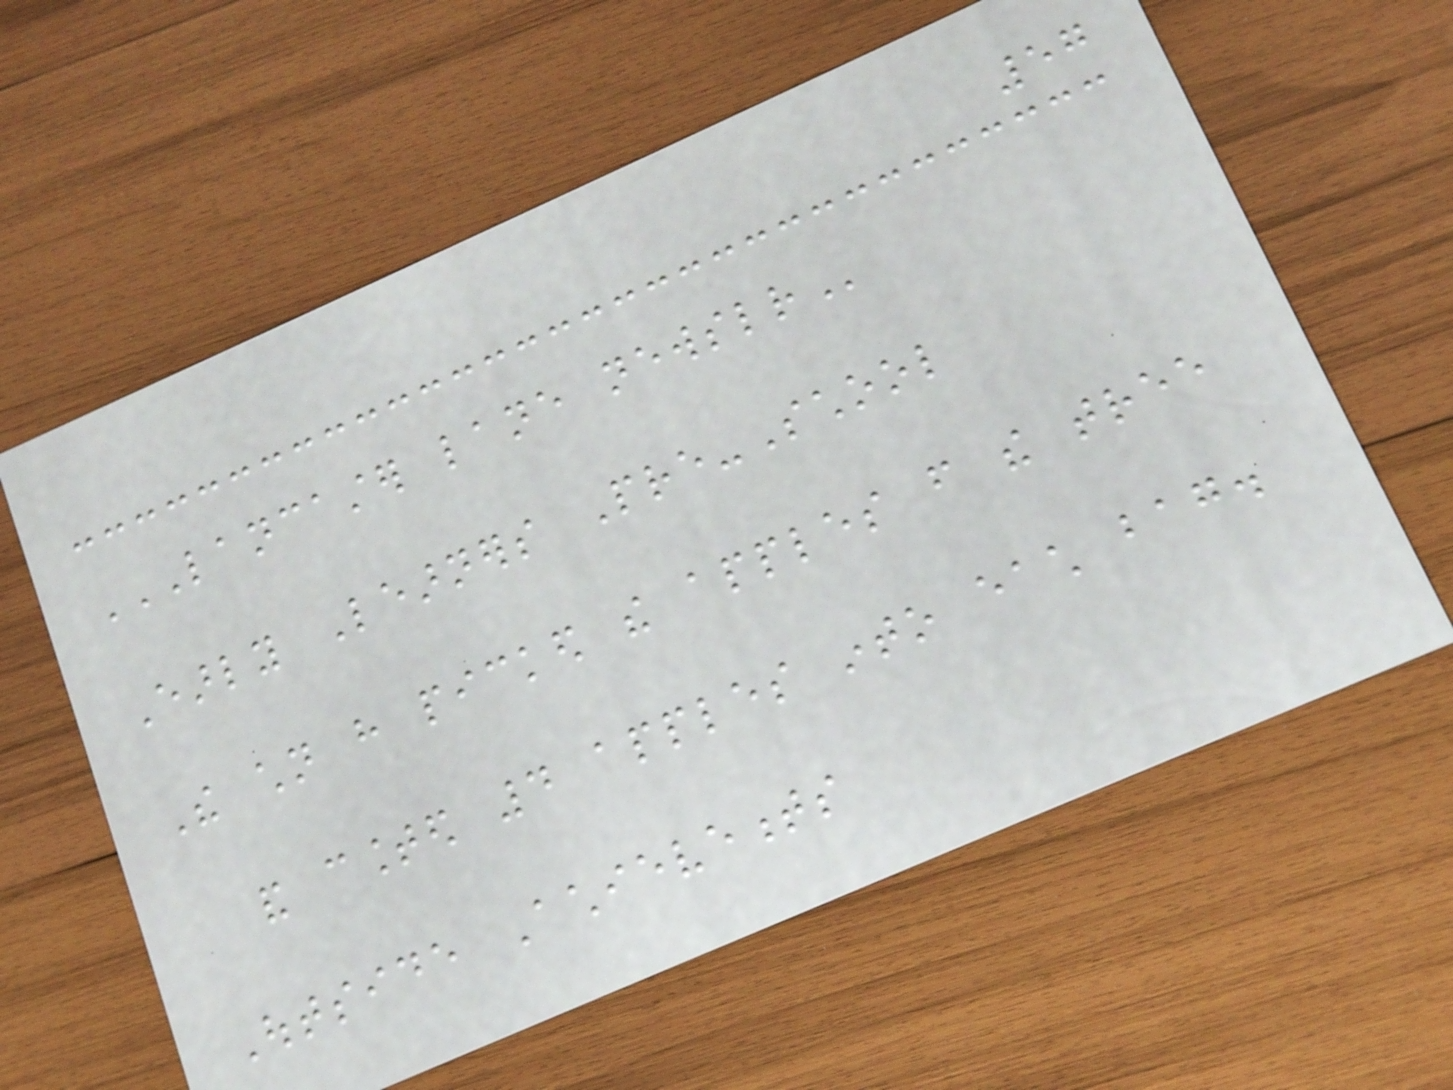57
LANCASTER LANE NEWSLETTER
Early Learners Pre-School
The children have picked the apples from the tree
and counted 4 apples into each bag.
Outside Achievements
